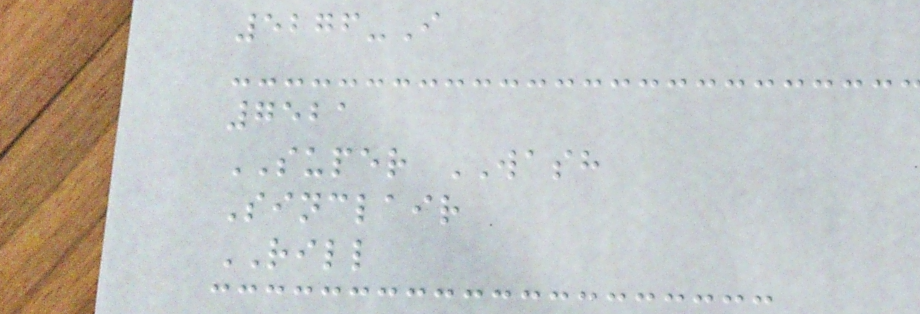5276-I
7521
SUPER WASH
Sinclair
RILL
